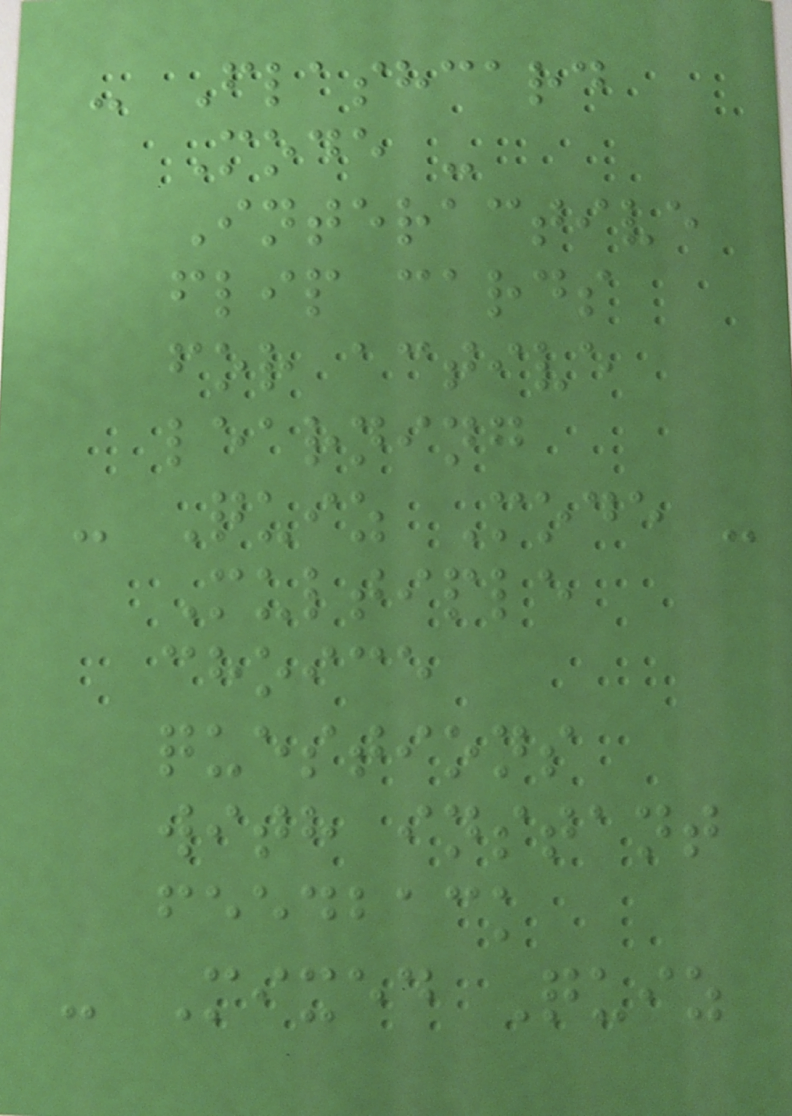- Flashcard
Mode -
Interactive
flip cards
for active
learning
- Quiz Mode -
Multiple
choice
questions
with instant
feedback
- Mixed Quiz
